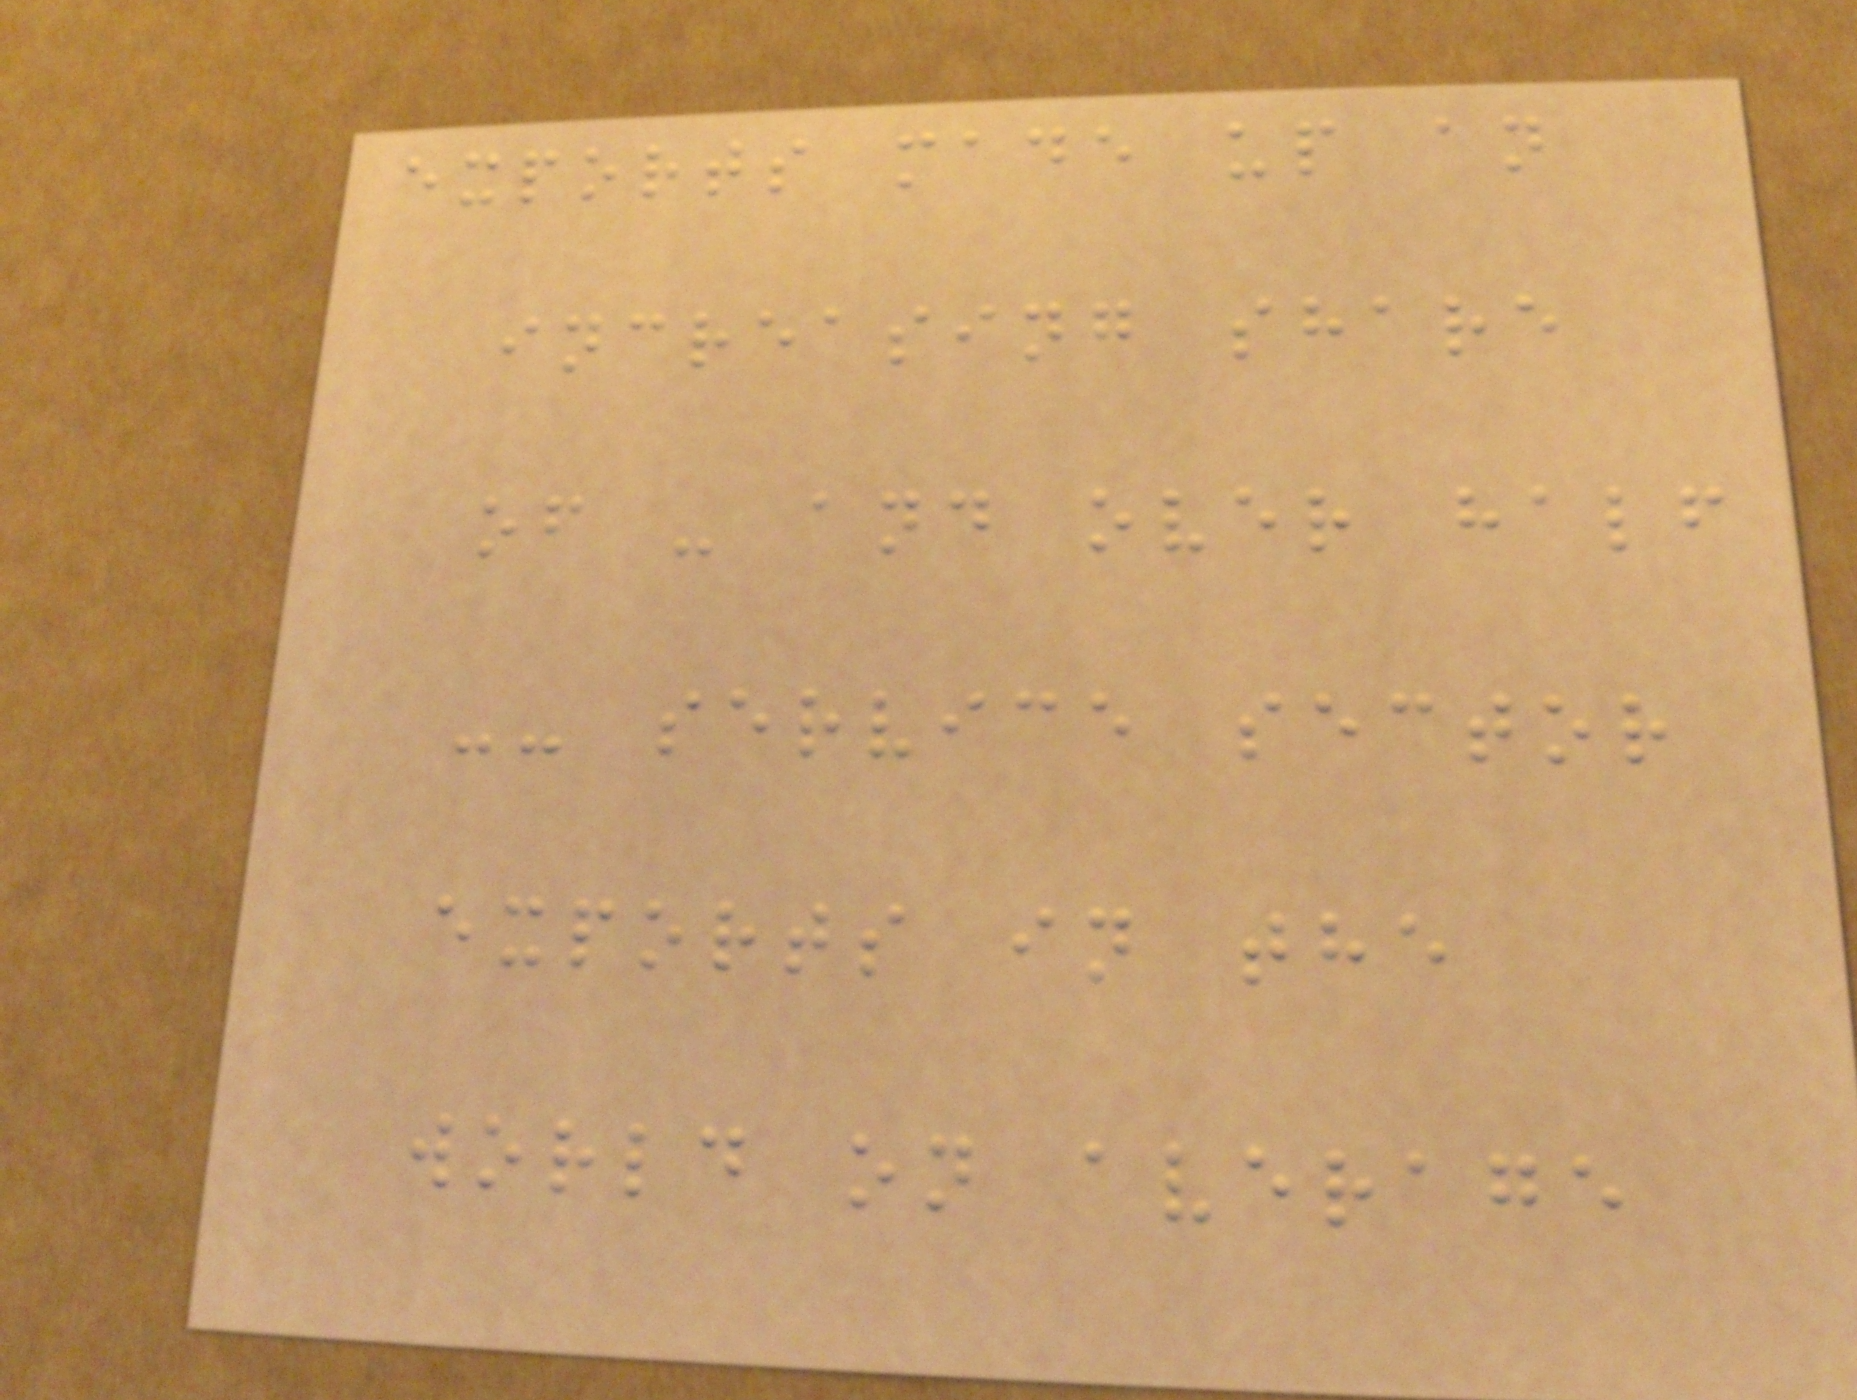exports made up an
increasing share
of - and over half
-- service sector
exports in the
world on average
